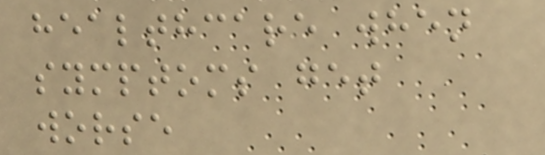healthcare when
symptoms get
worse
